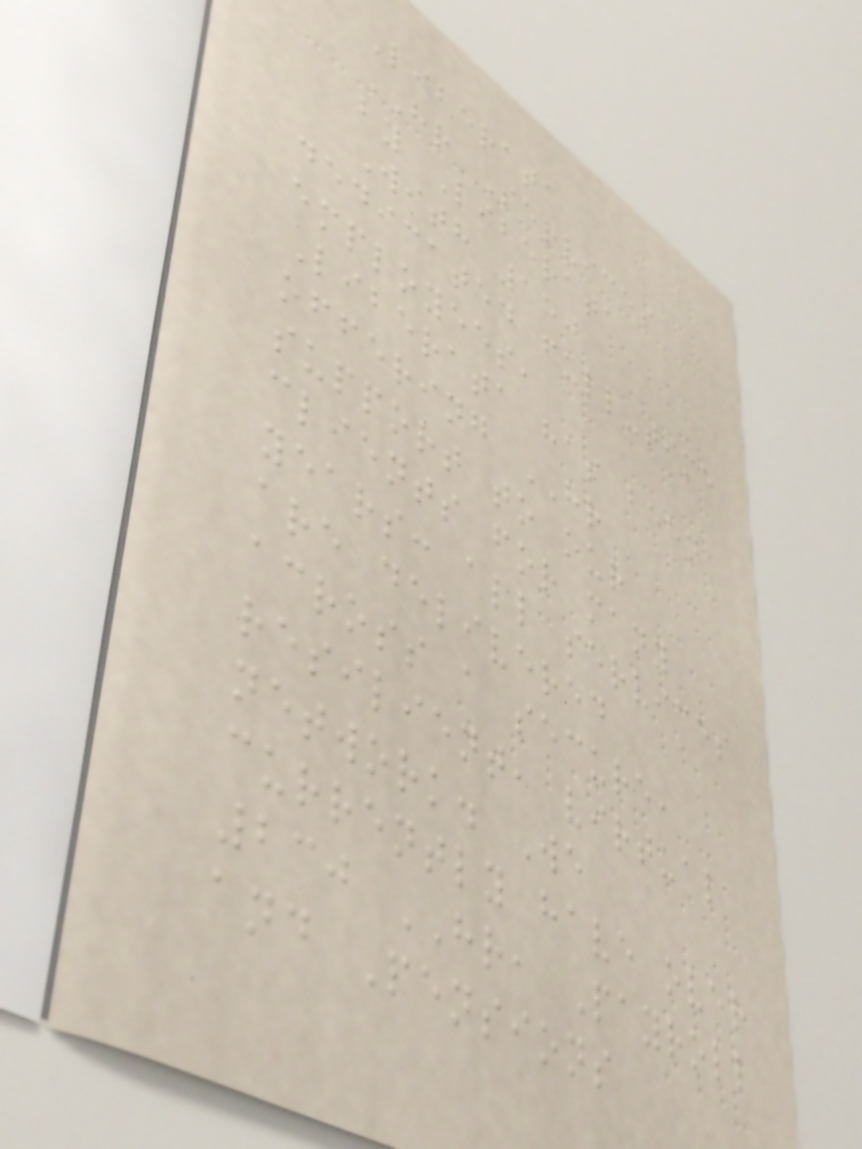Liberata
HR Services
by Liberata
With 150
dedicated full-time
employees,
Liberata has been
offering HR
support to our
clients for many
years: all services
are delivered
across a secure,
resilient, virtual
network. We
currently have over
230 HR, Payroll
and Pensions
